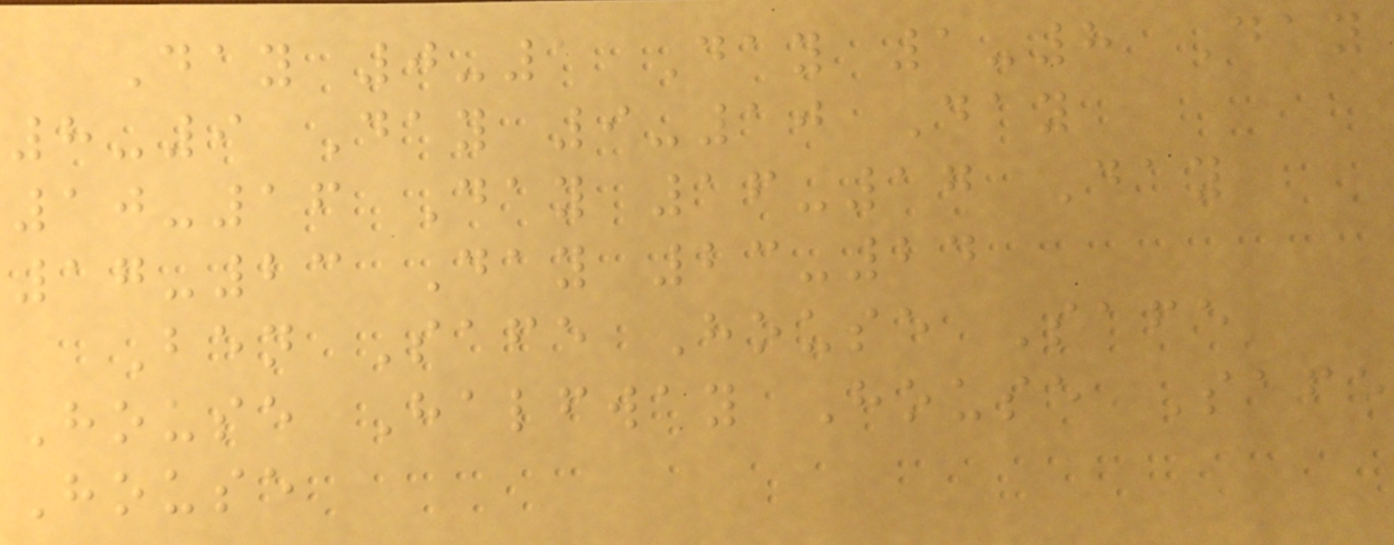Day 0-1 Day 1-8 Day
8-9 Day 9-10 Day
10-16 Day 16-17 Day
17-23 Day 23-24
Ben Safe House Safe
House Halfway House Safe
House
